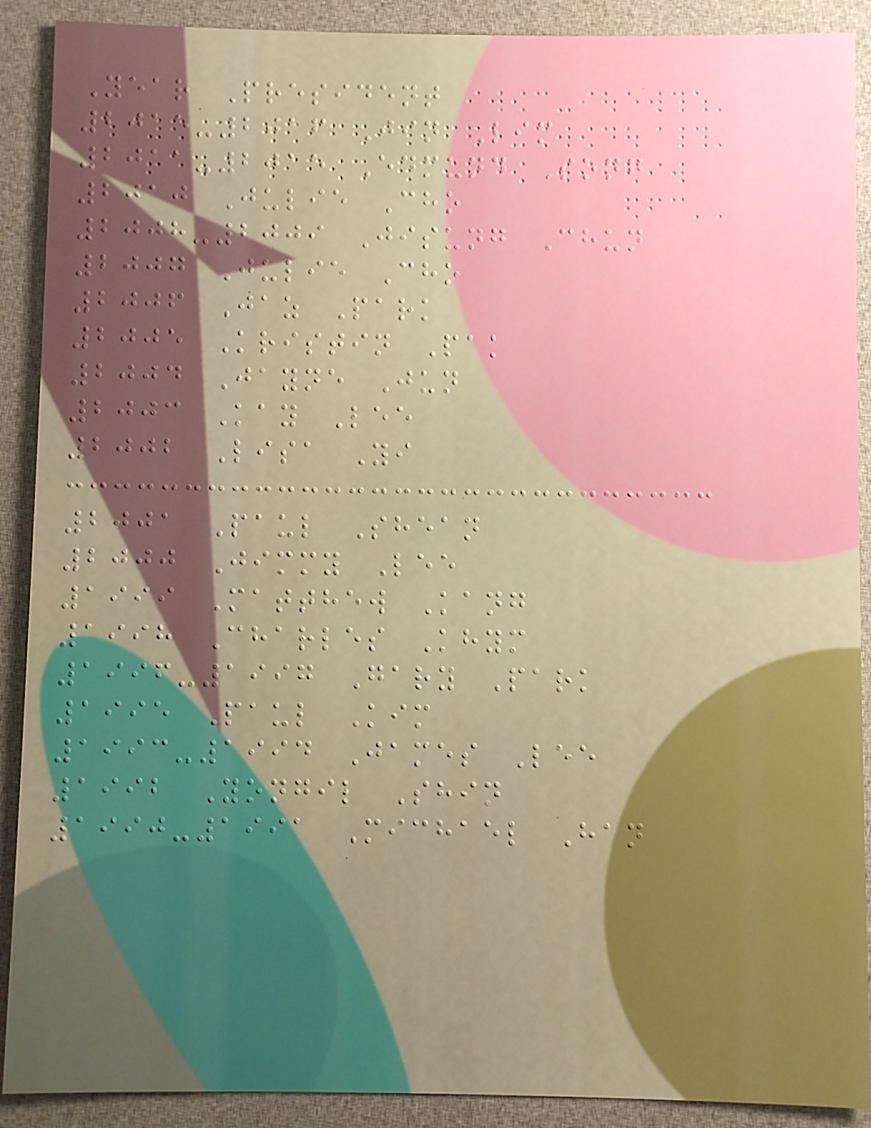Year President
2015-2016 Jin Lim
2011-2015 Edmund Song
2010 Julie Cho
2008-2009 Jisung Chun
2007 Julie Cho
2006 Jaz Park
2005 Kristin Pak
2004 Jayne Jun
2003 Kay Lee
2002 Lisa Yi
2001 Paul Shean
2000 Jimmy Lee
1999 Matthew Kang
1998 Charles Khym
1996-1997 Gary Park
1995 Paul Kim
1993-1994 James Lee
1992 Yongil Shin
1990-1991 Michael Han
